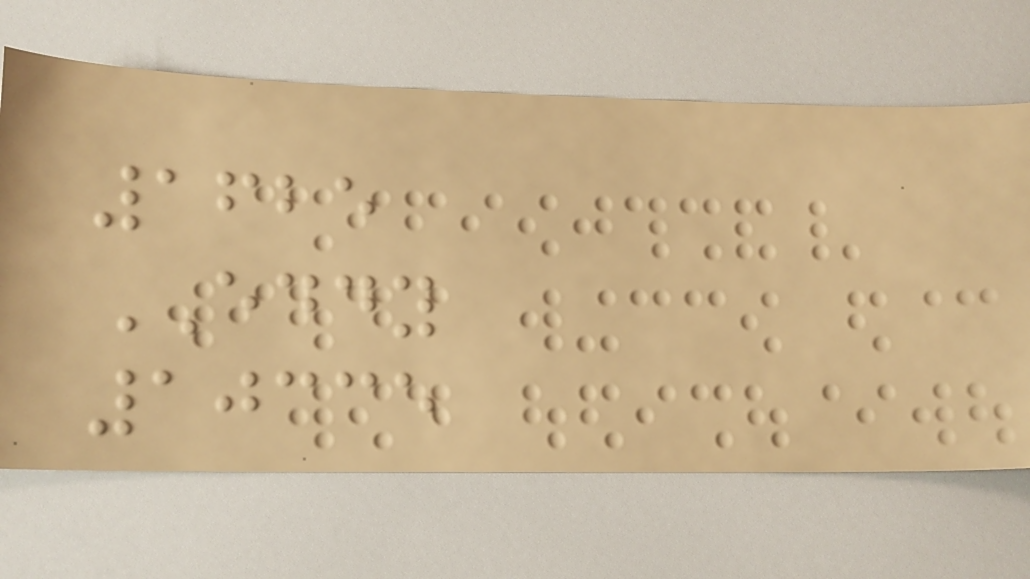1625
EDDY
10335
